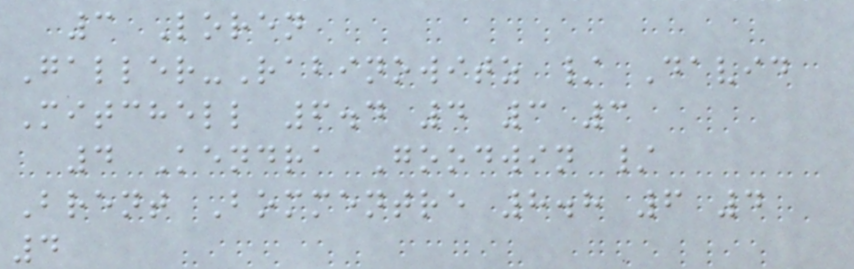3 Loren
Galler-Rabinowitz / David
Mitchell 6.4 4 3 3
4 Kendra Goodwin /
Brent Bommentre 8.8 6 4
4
